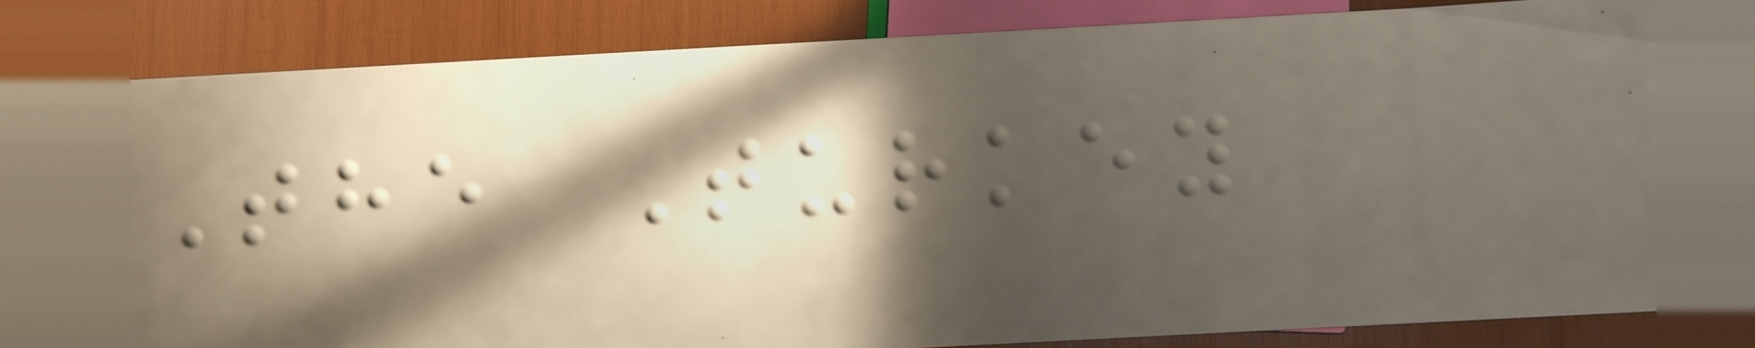The Turkey
